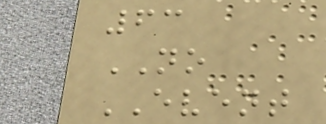63
NO
EVENT
